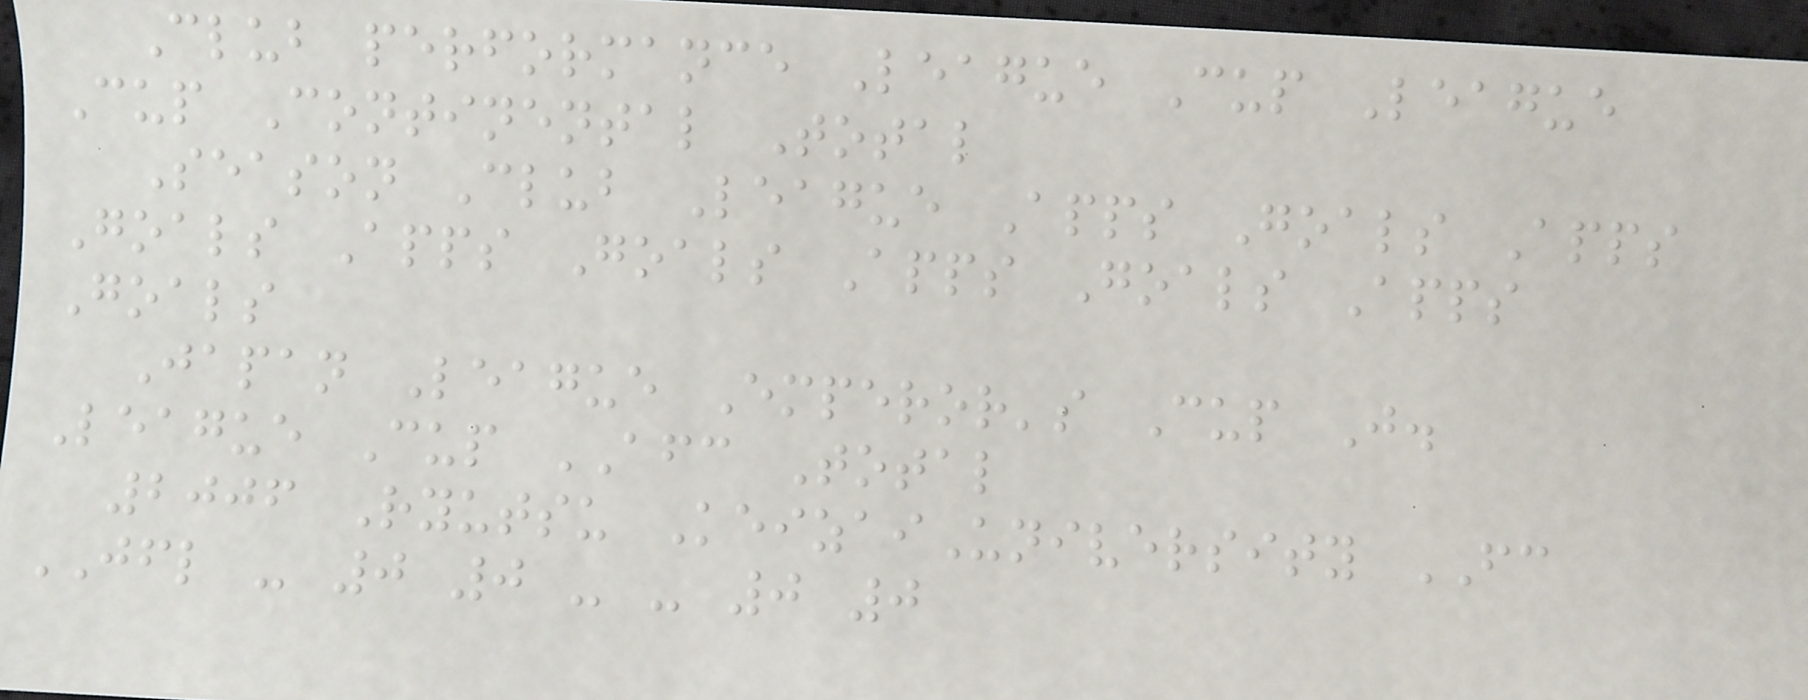Club performance League Cup League
Cup Continental Total
Season Club League Apps Goals Apps
Goals Apps Goals Apps Goals Apps
Goals
Japan League Emperor's Cup J.
League Cup AFC Total
2006 Ryutsu KeizaiUniversity FC
JFL - 0 0 - - 0 0
